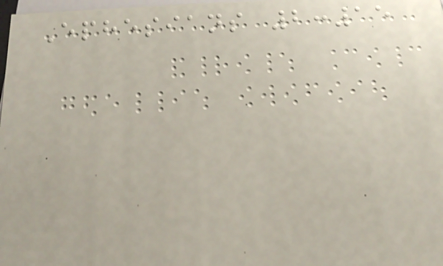Ephesians 2:15
